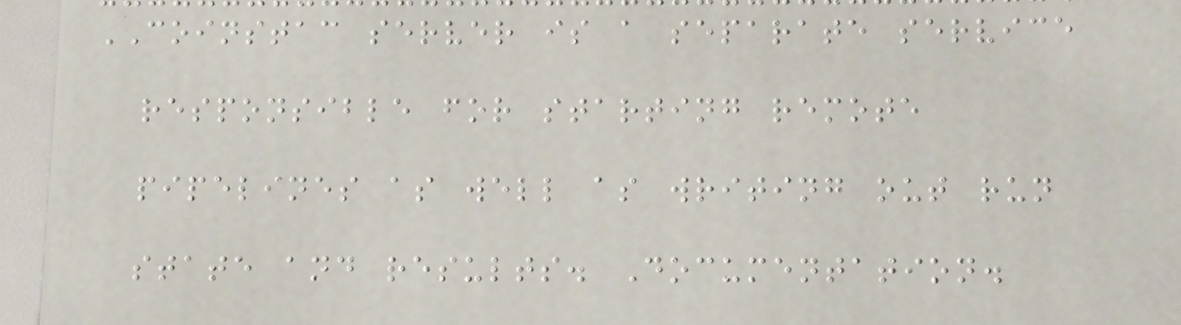COINSTAC server is a separate service
responsible for starting remote
pipelines as well as writing out run
state and results. Documentation.
